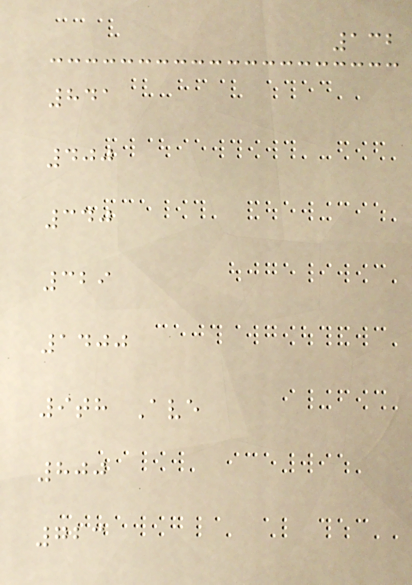132
841
400
340
329
1400
9th Ave
800
723
